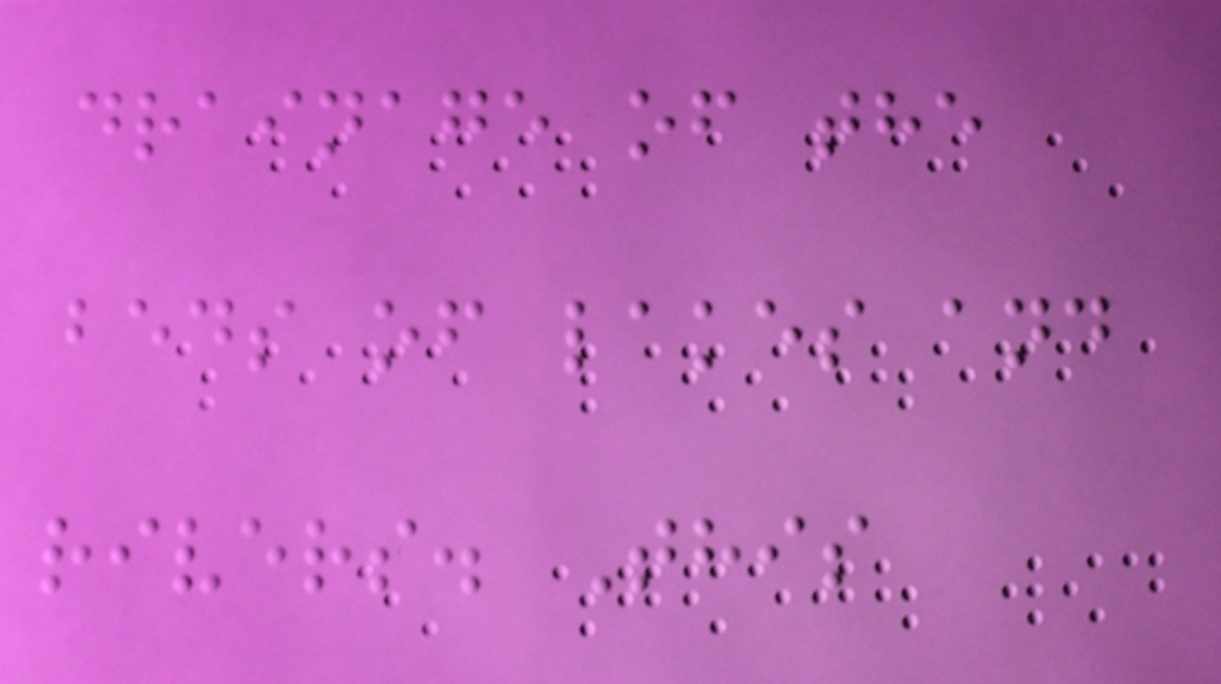drainage of the
beds of lakes and
rivers. This
